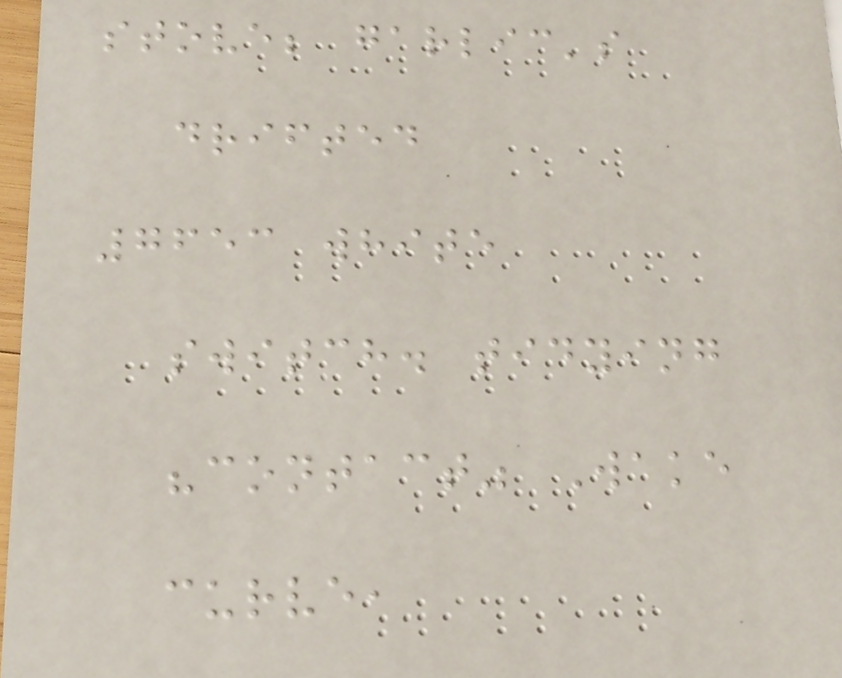stove; garlic's
drifted
7653 white
switch. tidying
"contact" Wake
curve,
